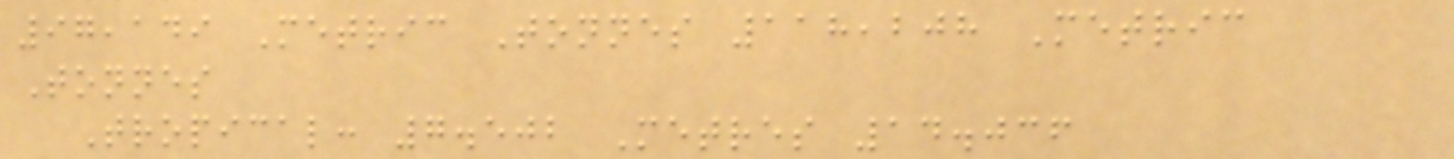97,149 Metric Tonnes 118,208 Metric
Tonnes
Tropical: 7.502 Metres 14.036
